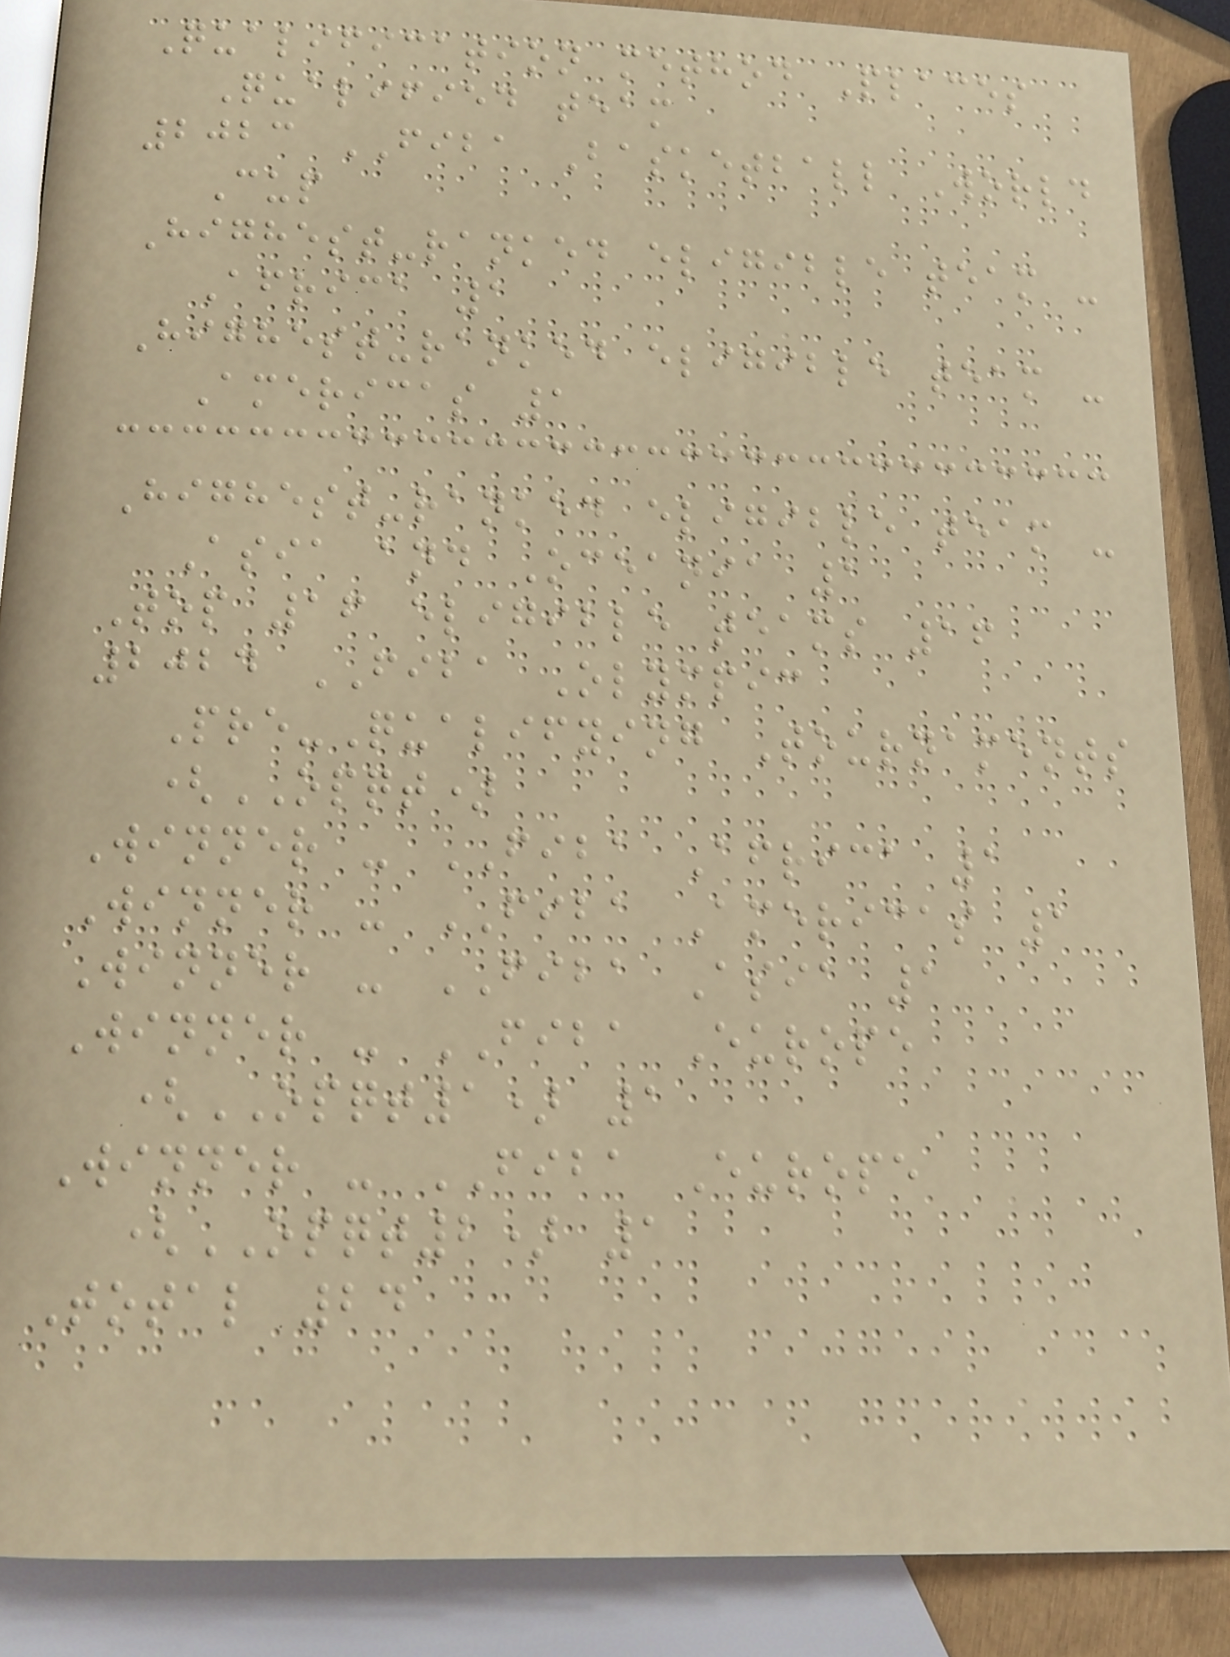Qualification method Places
Qualified team
2023 FIBA Basketball World
Cup
Highest-ranked eligible team -
Africa 1
Highest-ranked eligible team -
Americas 1
Highest-ranked eligible team -
Asia and Oceania 1
Top 16 eligible teams 16
2024 FIBA Olympic
Pre-Qualifying Tournaments
(OPQT)
Winner - FIBA Africa 1
Winner - FIBA Americas 1
Winner - FIBA Asia 1
Winner - FIBA Europe
(OPQT1) 1
Winner - FIBA Europe
(OPQT2) 1
Total 24
